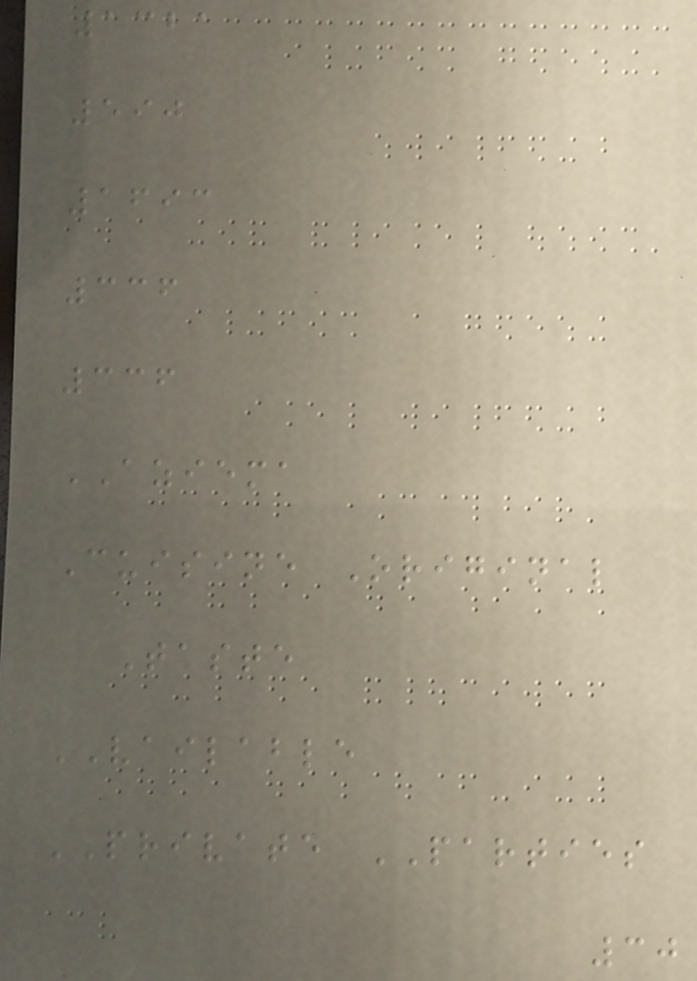1321
590
1693
336
336
AZIEMA
Cuisine Original
Taste
VAILABLE
PRIVATE PARTIES
30
